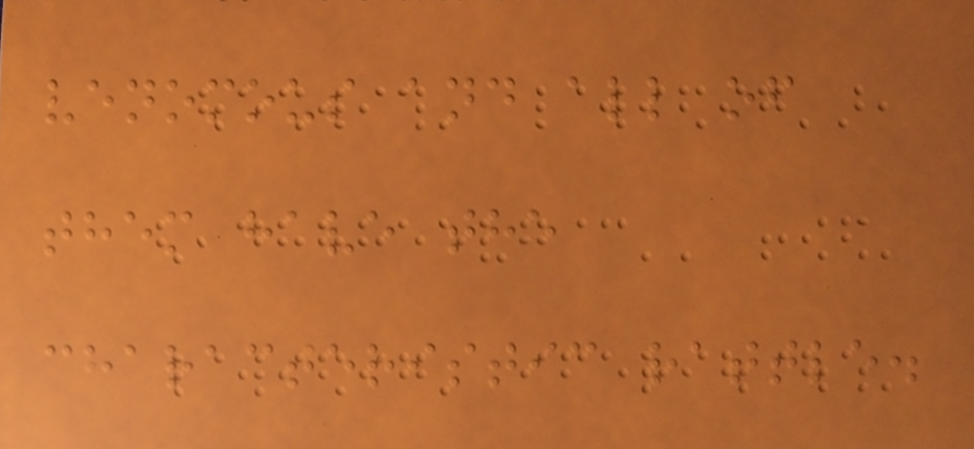venomous and all of
them have the
characteristic rattle.
